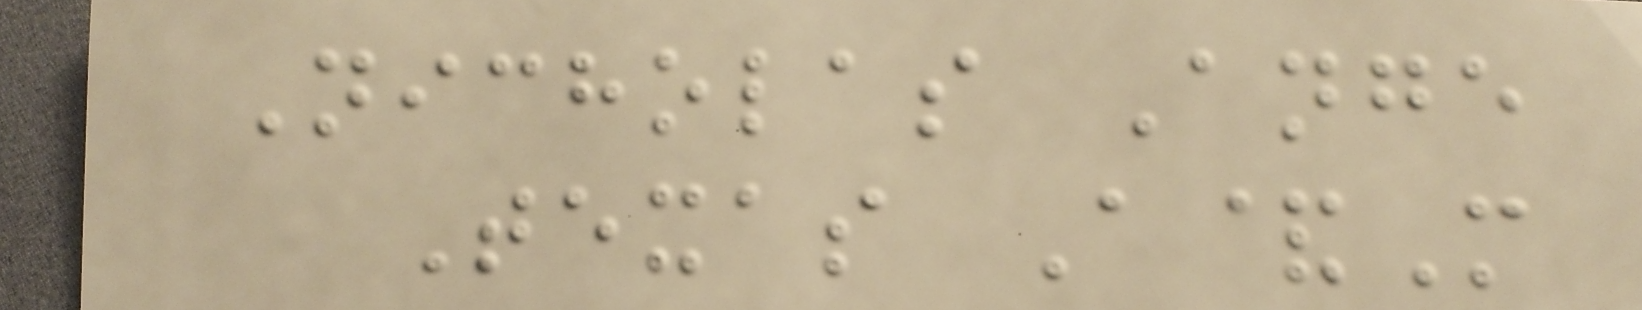Nicholas Ange
Texas A&M
